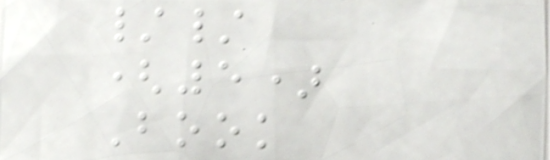//
(5)
Book
